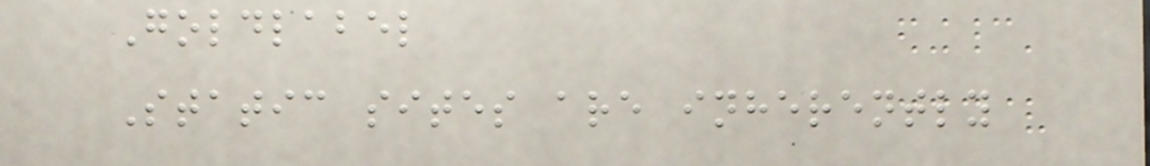Goldlabel
Static sites are inherently
